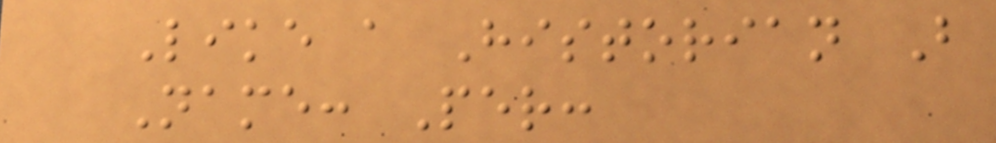Like a Historian B
Name: Per:
